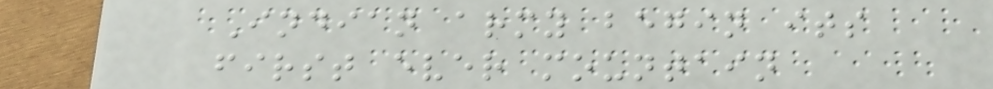Indian army begin its
first ever mountain
